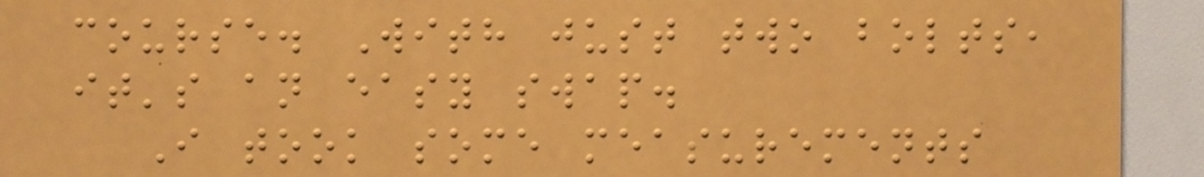course. With just two bolts,
it's an easy swap.
I took some measurements
